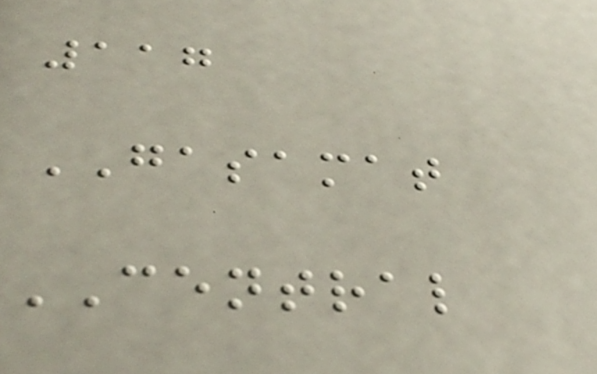117
GASAMAT
CENTRAL
